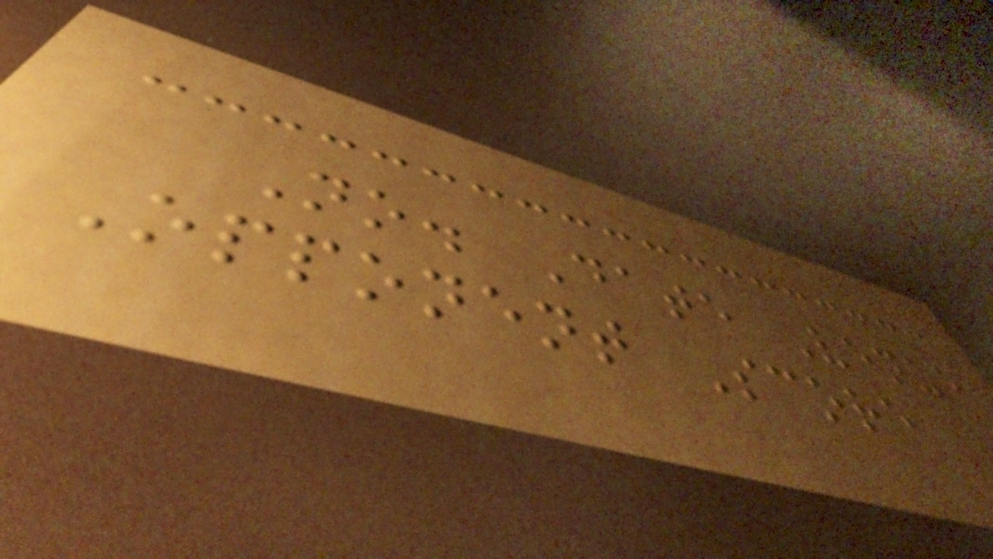No. Date Venue
Opponent Score
